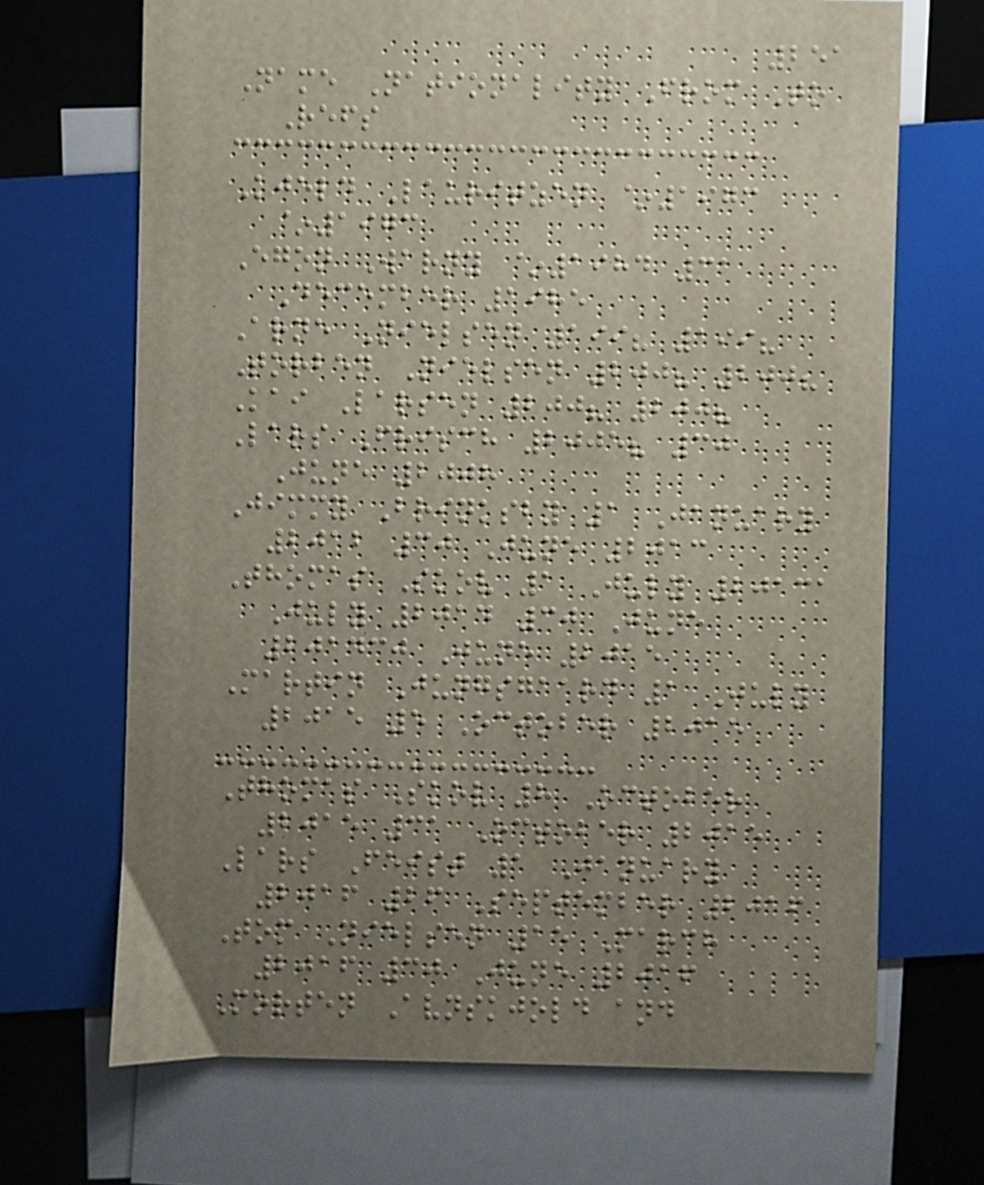251
Name Nationality From To
Refs
Kjeld Lauritzen ~1973
~1973
Egon Warny ~1984 31
December 1985
Arne Nielsen 199? 199?
Torben Nielsen 200? 200?
Kai Larsen 200? 200?
Lars Frisch 2005? 30
June 2008
Jimmy Brinksby 1 January
2012 30 June 2013
Thomas Skov 1 July 20131
July 2014 30 June
201430 June 2015
Martin Jungsgaard 1 July
2015 5 October 2015
Thomas Skov 8 October
2015 31 October 2015
Lars Feist 1 January
2016 26 September 2016
Tom Nielsen 15 March
2016 30 June 2016
Morten Avnskjold and
